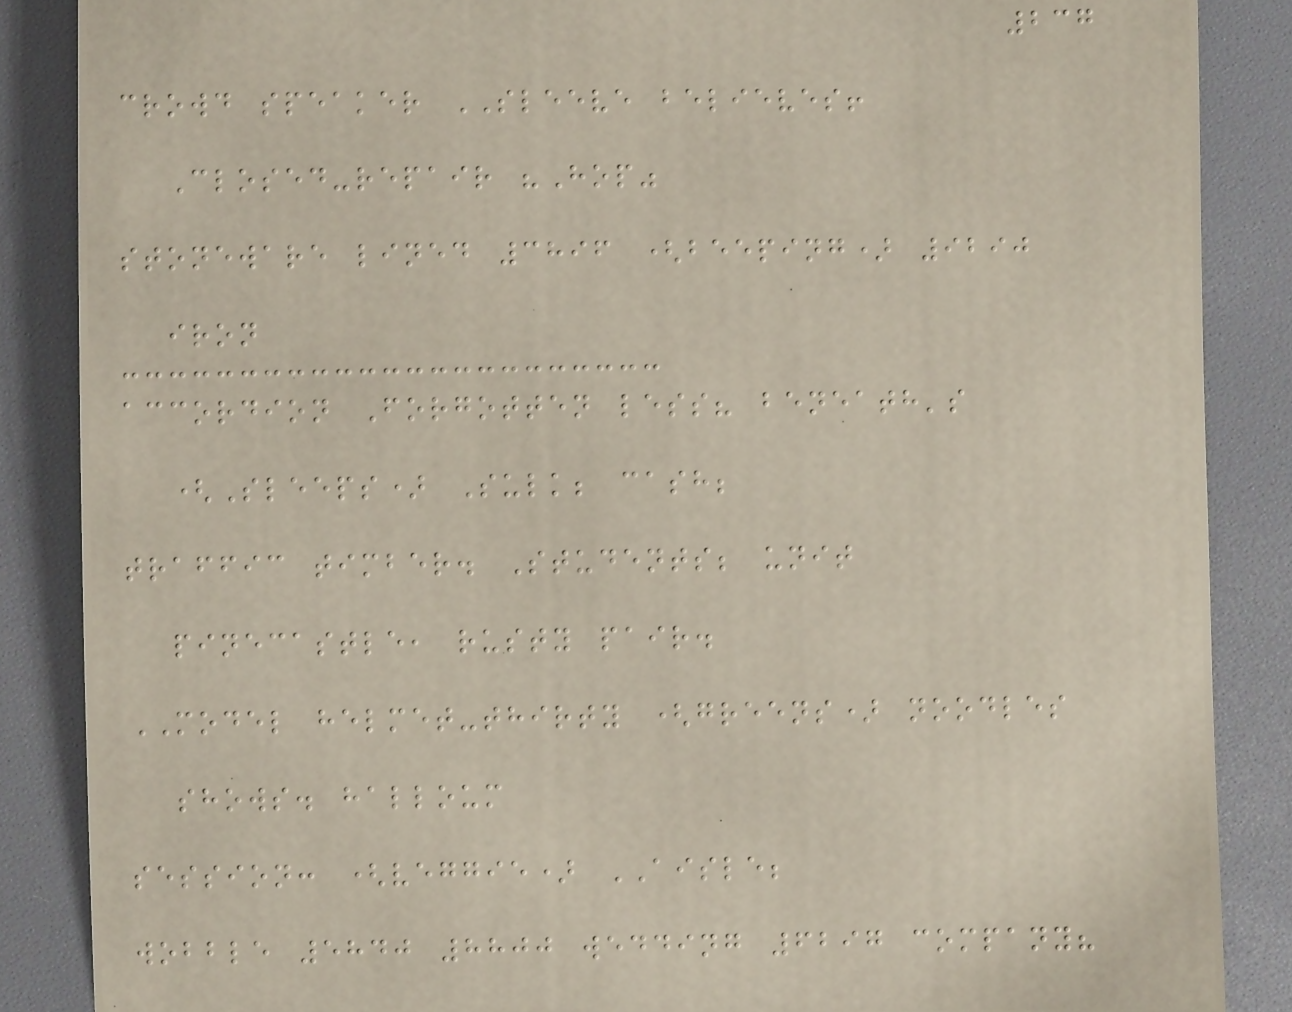237
crowd speaker SLEEVE believes!
Closed-repair "Hop"
stoneware lined 3896 (beeping) 9290
iron
accordion Forgotten less? beneath's
(Sleeps) Sulk; cash;
traffic timber. Students; unit
pinecastle, rusty pair.
MODEL helmet-thirty (greens) noodles
shows. halloum
session: (veggie) AISLE;
wobble 5840 8800 wedding 6297 company?
